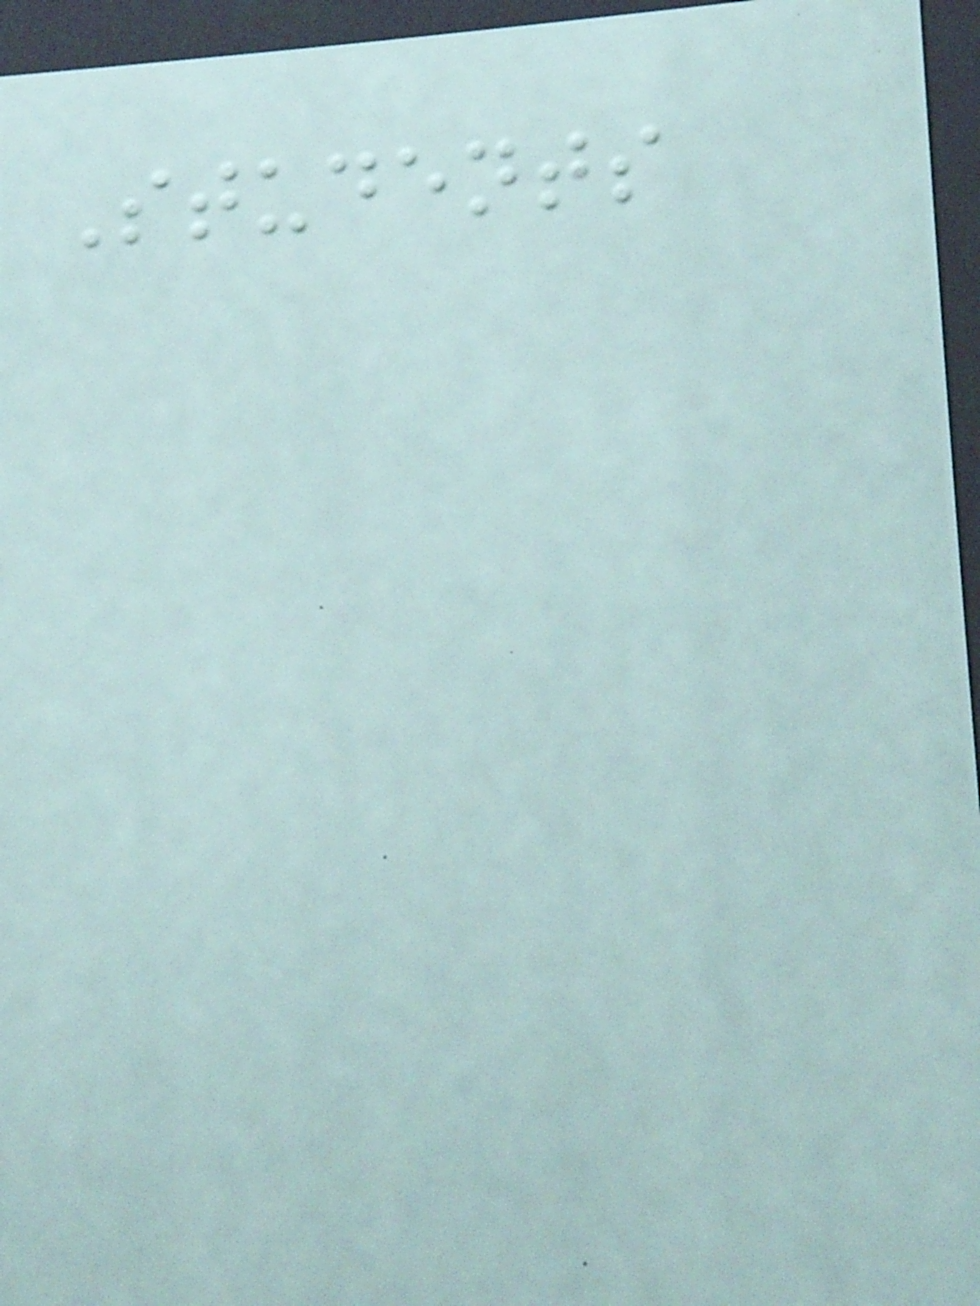Students
